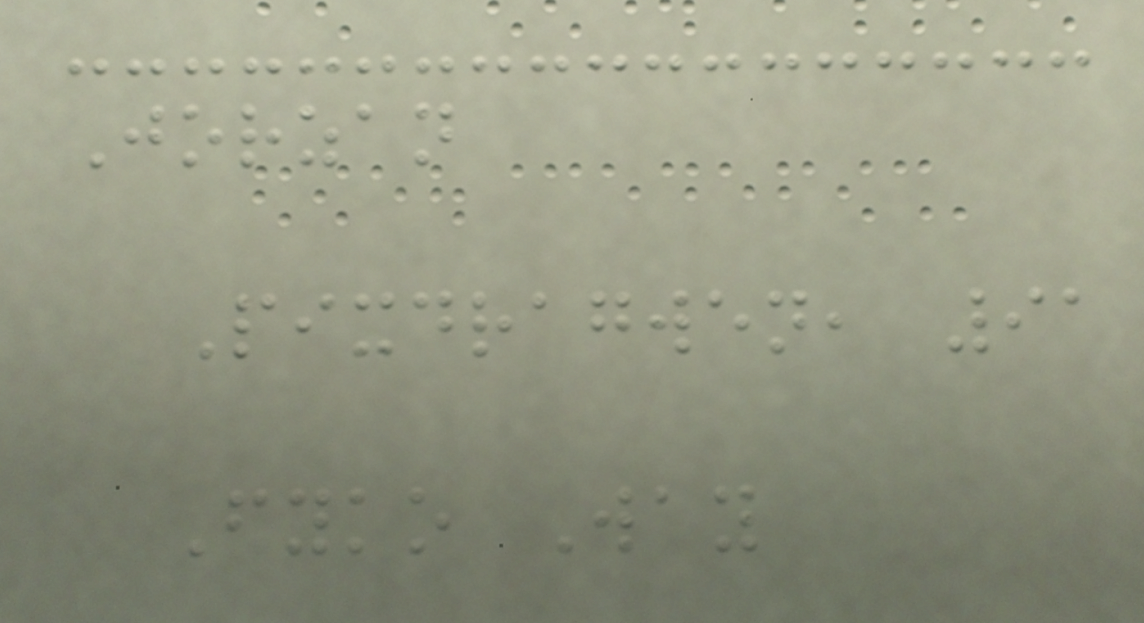Jorzan
Pixdragwen, 91
Fyko Way
